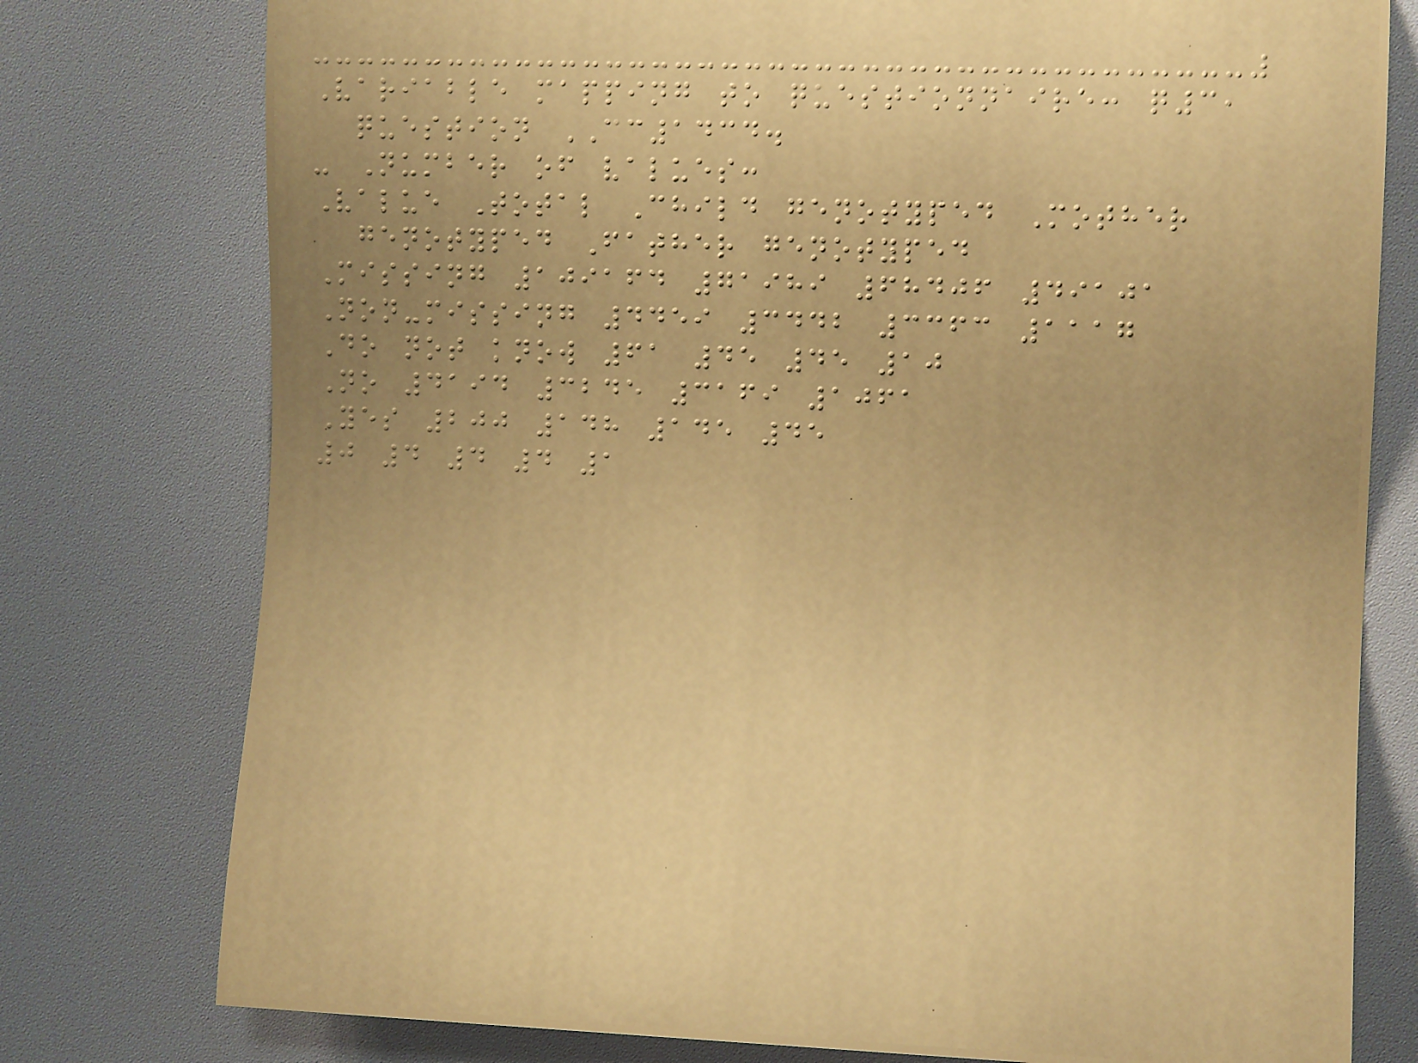Variable mapping to questionnaire: q3,
question CC1434.
- Number of values:
Value Total Child genotyped Mother
genotyped Father genotyped
Missing 109164 71989 68406 49101
Non-missing 4459 3442 3363 1117
Do not know 61 45 45 10
No 4194 3245 3169 1061
Yes 200 148 145 45
0 4 4 4 1
